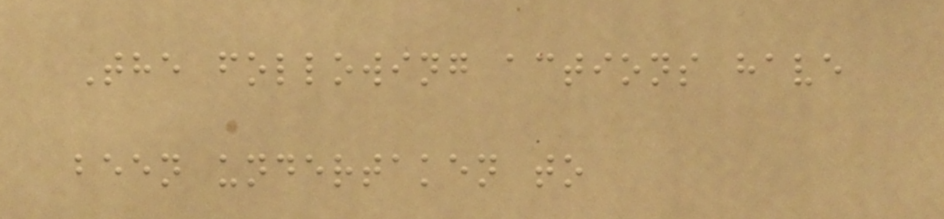The following actions have
been undertaken to
